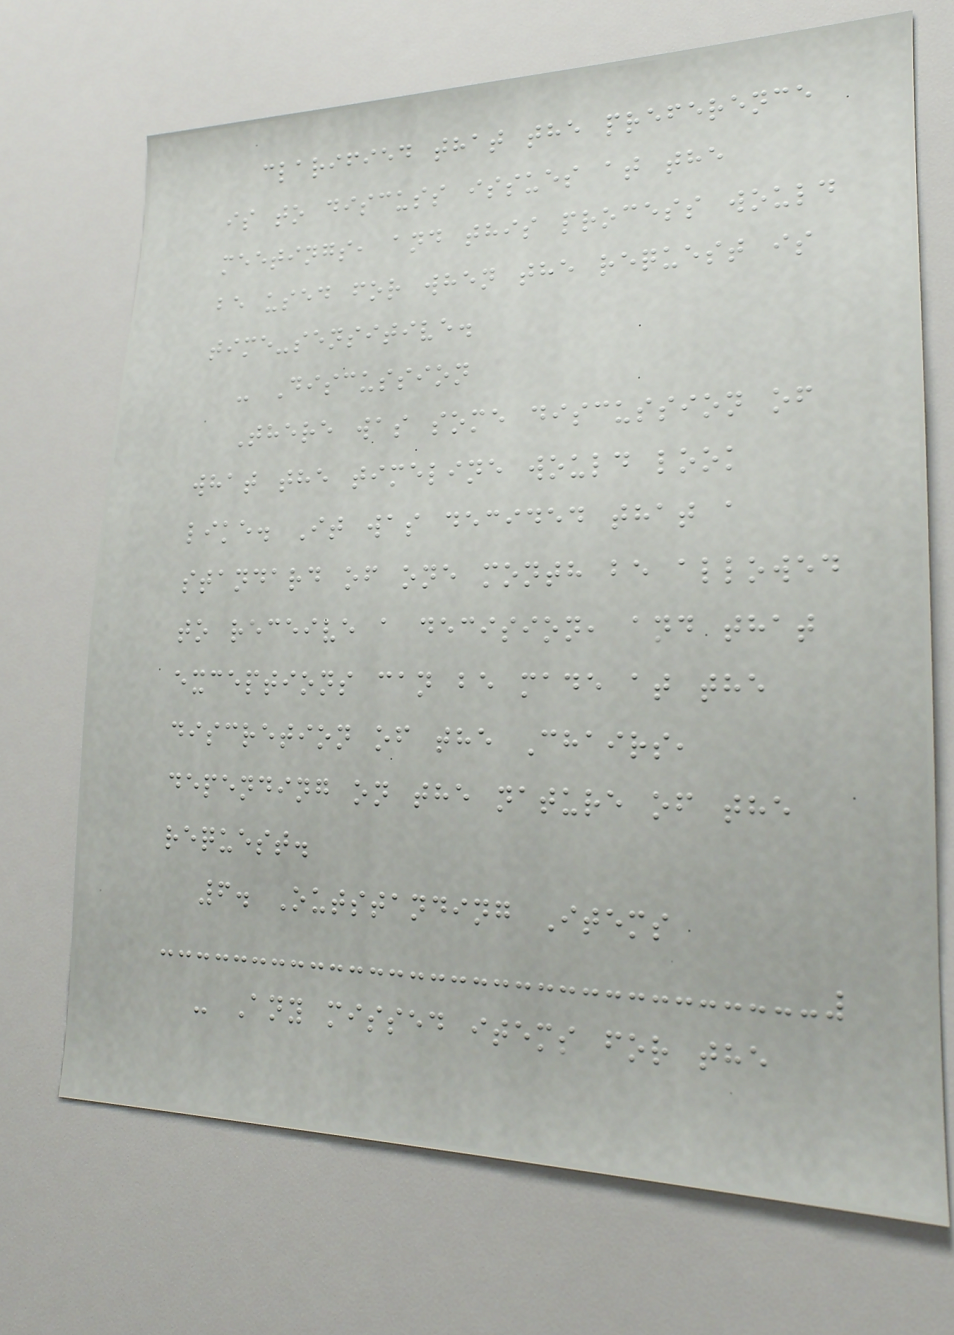clarified that the preference
is to discuss issues at the
meetings, and this process would
be used for when the request is
time-sensitive.
- Discussion
There was some discussion of
what the timeline would look
like. It was decided that a
standard of one month be allowed
to receive a decision, and that
exceptions can be made at the
discretion of the Chairs,
depending on the nature of the
request.
6. Outstanding Items
- Any missed items for the
